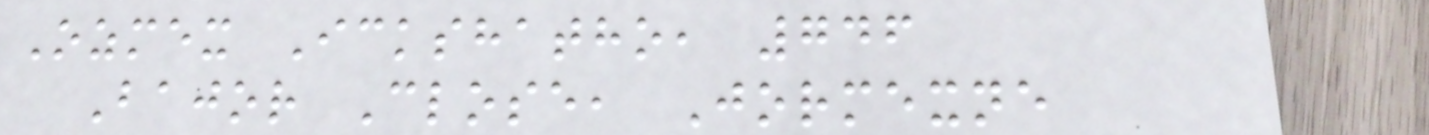Ozmex Ickshatho, 746
Bajor Close, Jormexne
